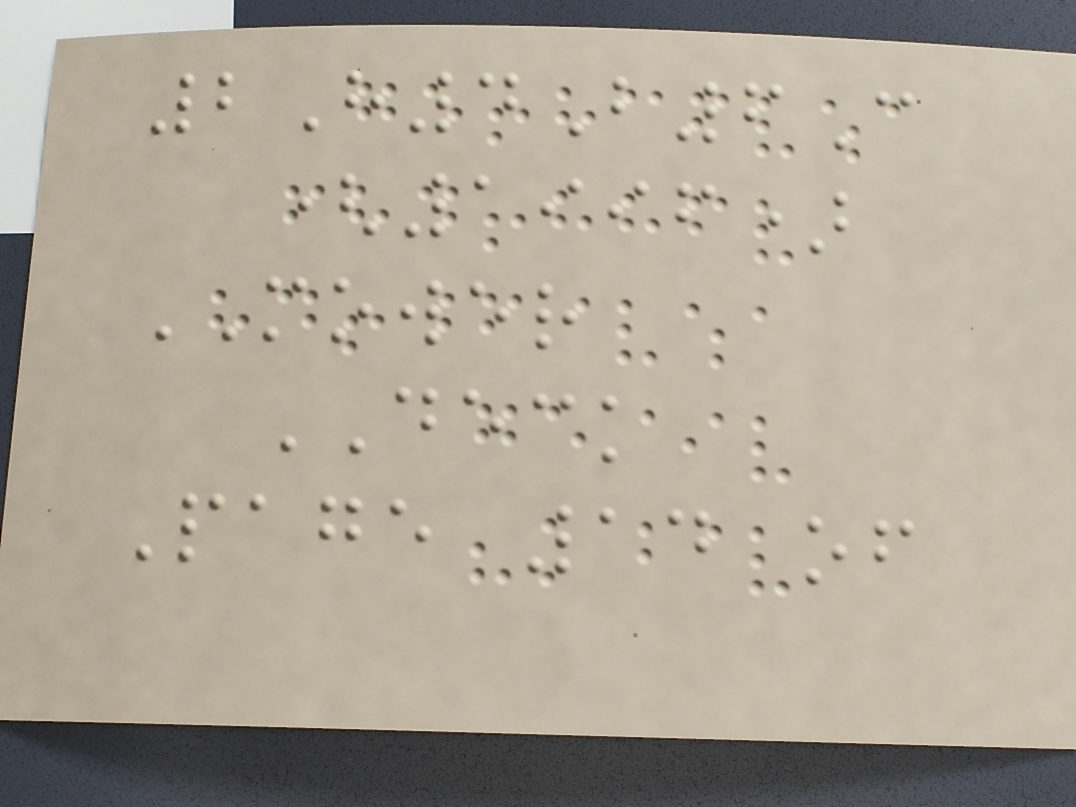2H4B6C
(1996)
MOWER
DECK
Page 14 of
